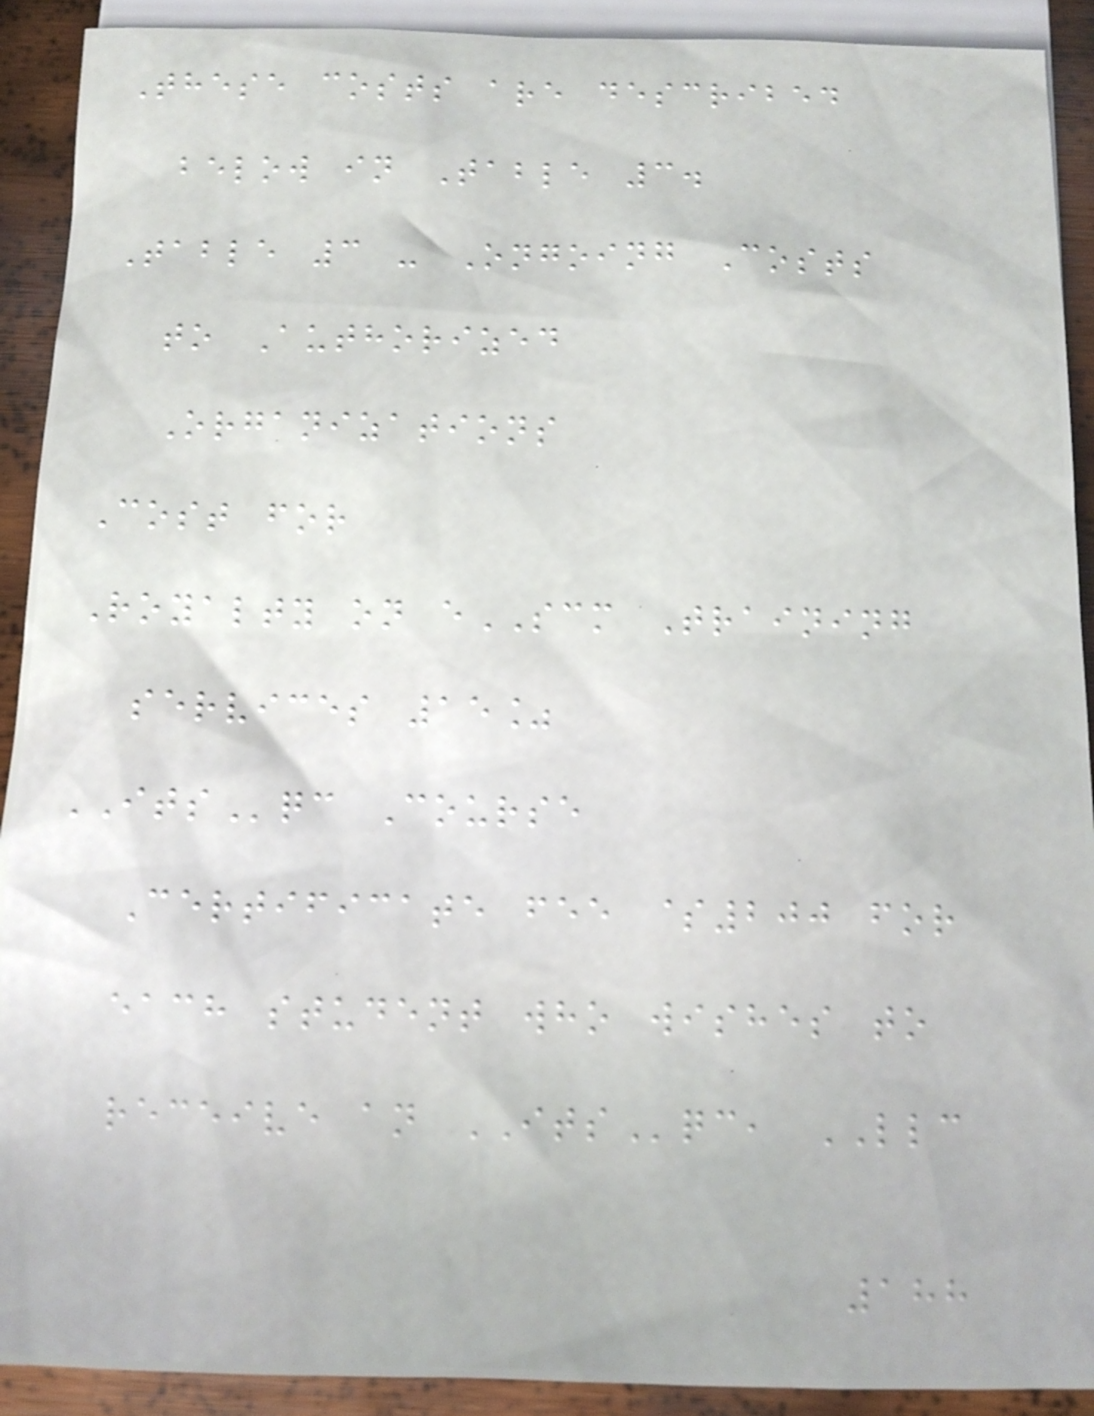These costs are described
below in Table 3.
Table 3 - Ongoing Costs
to Authorized
Organizations
Cost for
Royalty on eSCM Training
services 15%
ITSqc Course
Certificate fee $200 for
each student who wishes to
receive an ITSqc, LLC
188
